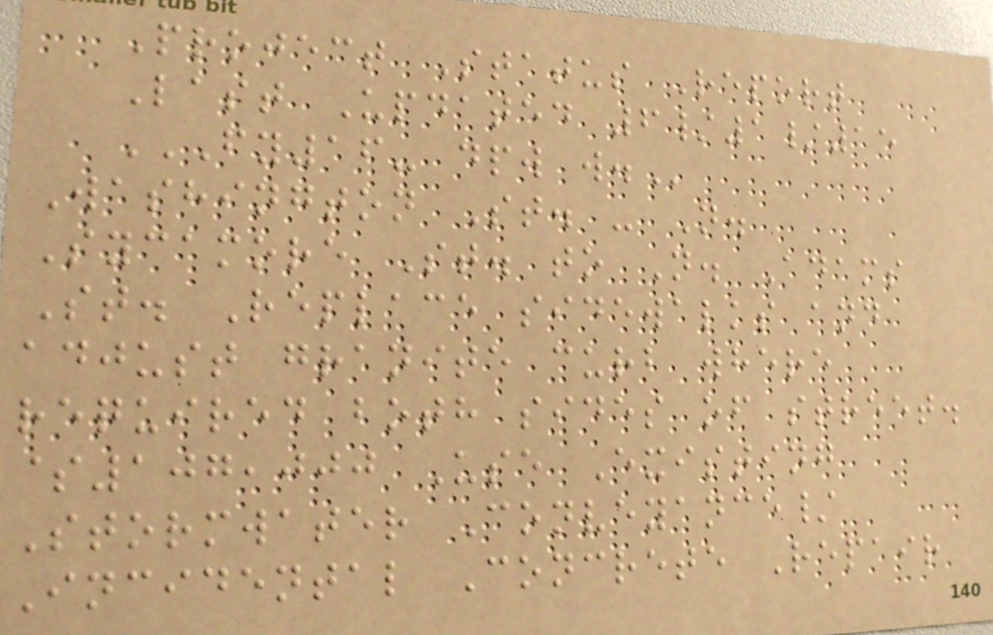Project Status Report
Last Updated 6/1/15
FY16- DPW W.
Washington St. - N.
Sycamore St. to N. Adams
St. Replace sidewalks and
adjust granite curb where
required both sides of street.
$107,000 Use Existing
Stormwater Conveyance/
Incidental Concrete Repair
